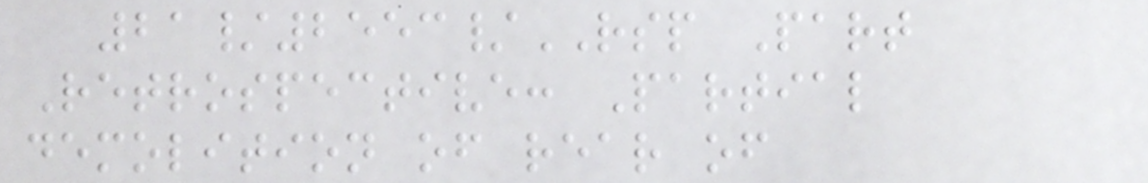21/2553/RSP Part
Retrospective: Partial
demolition of rear of
